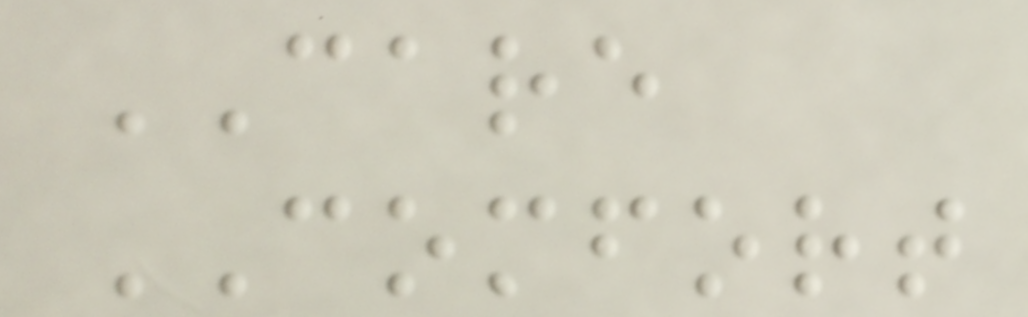CARE
COMFORT
